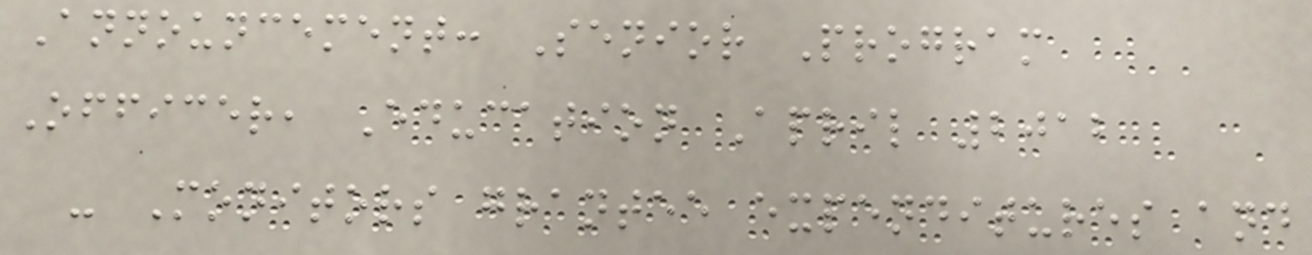Announcement: Senior Program
Officer, Education April 2012
- Monitors grantee expenditures and
